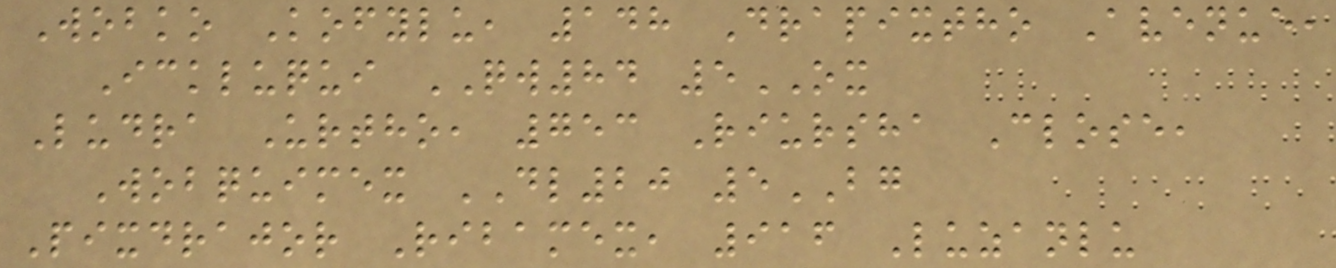Wobko Kofylu, 148 Drapixtho Avenue,
Ickluqui QW84 5OX
Ludra Urtho, 753 Riursha Close,
Wobquimex DL20 5BG
Pixdrajor Ribamex, 916 Luzanlu
